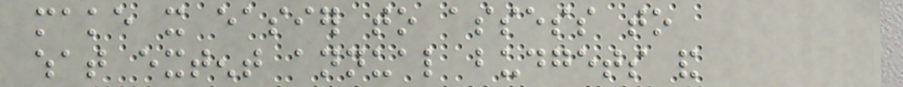make it easier to assess to
what extent annual budgets and
